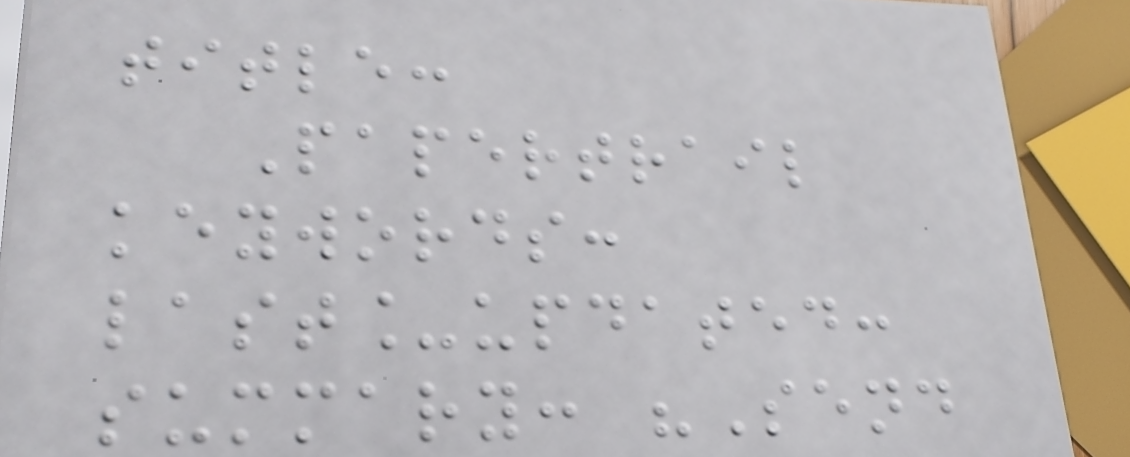title:
Papertrail
keywords:
last_updated:
summary: "Send
